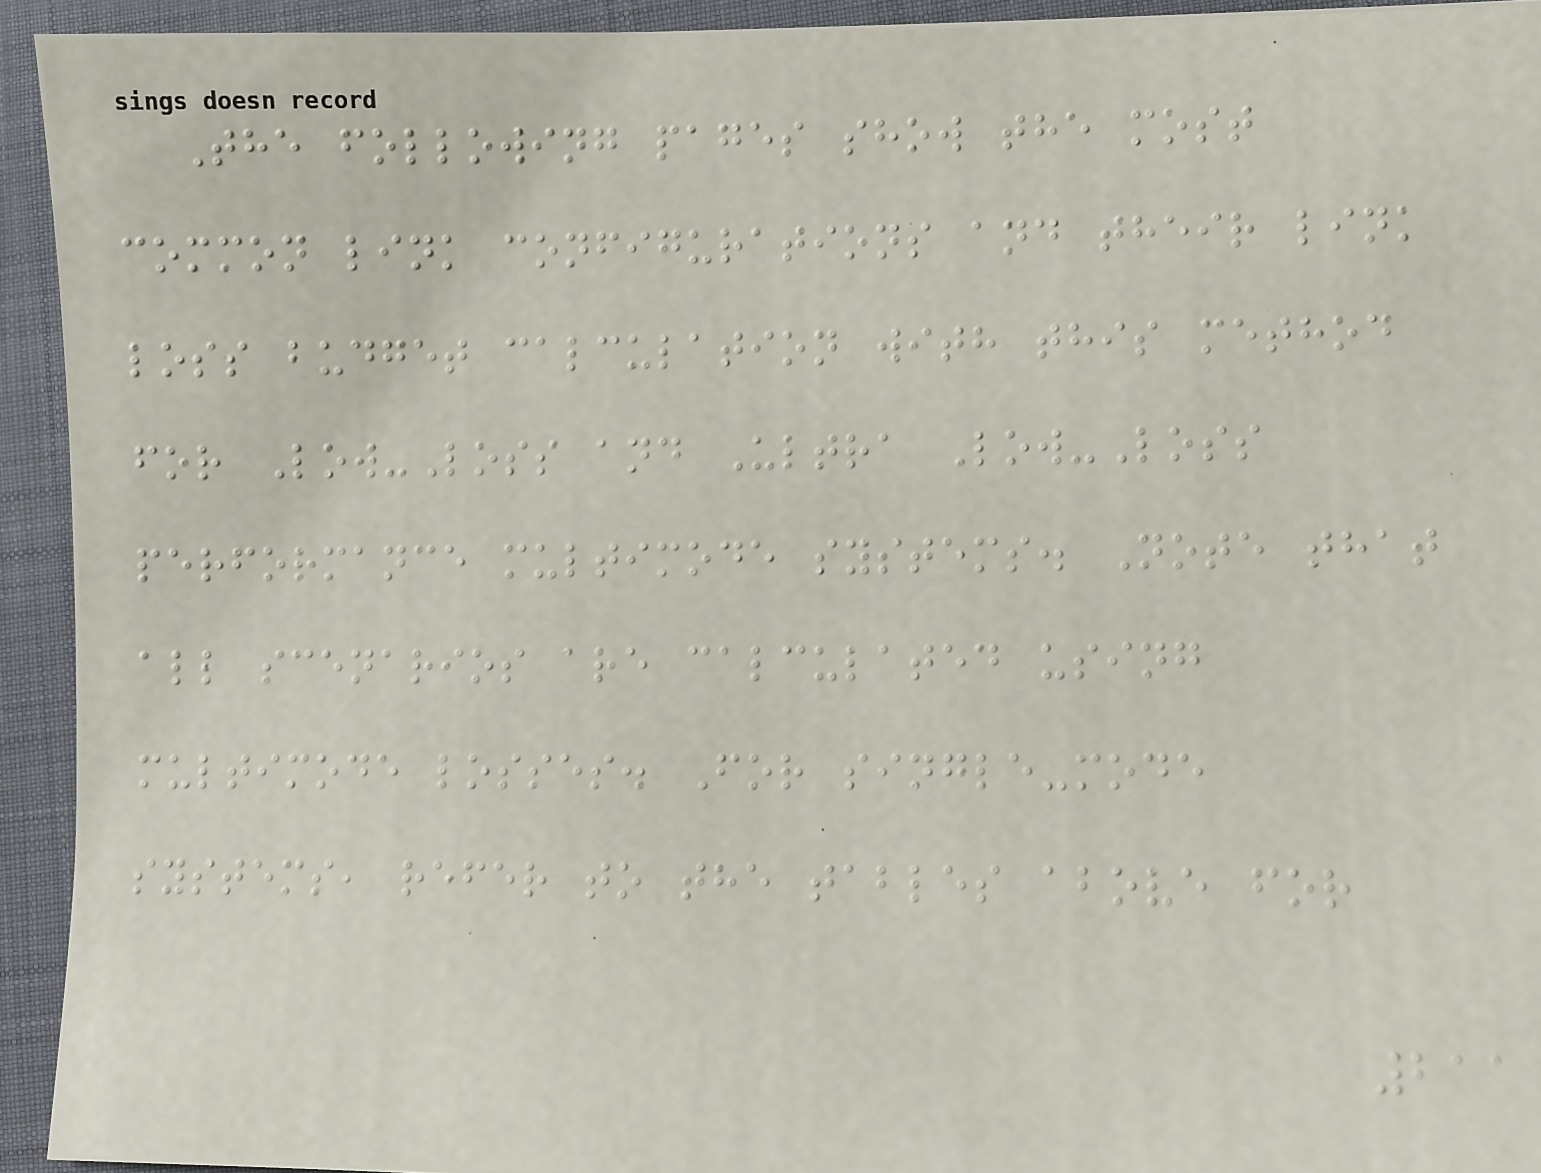The following pages show the most
common link configurations and their link
loss budget calculation with this method
for Low-Loss and Ultra Low-Loss
performance multimode systems. Note that
all scenarios are calculated using
multimode losses. For single-mode
systems, refer to the tables above for
211
